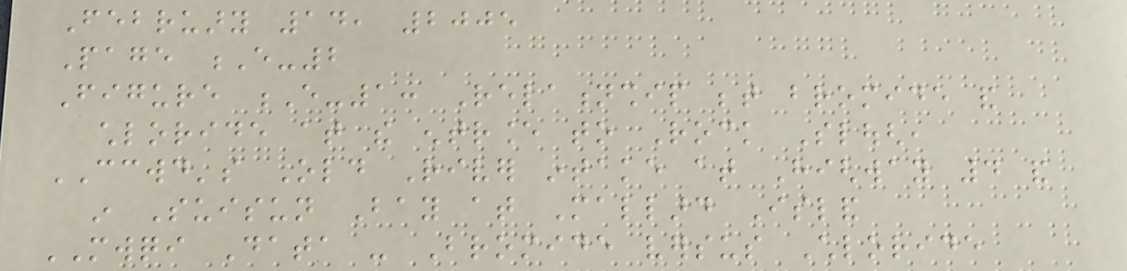February 14, 2005
Page E-2
Figure E-1: Relationship between bromide and
chloride at the entrance to Rock Slough,
CCWD's Old River intake at Highway 4 and
in Suisun Bay at Mallard Island
MWQI Data - Bromide versus Chloride
